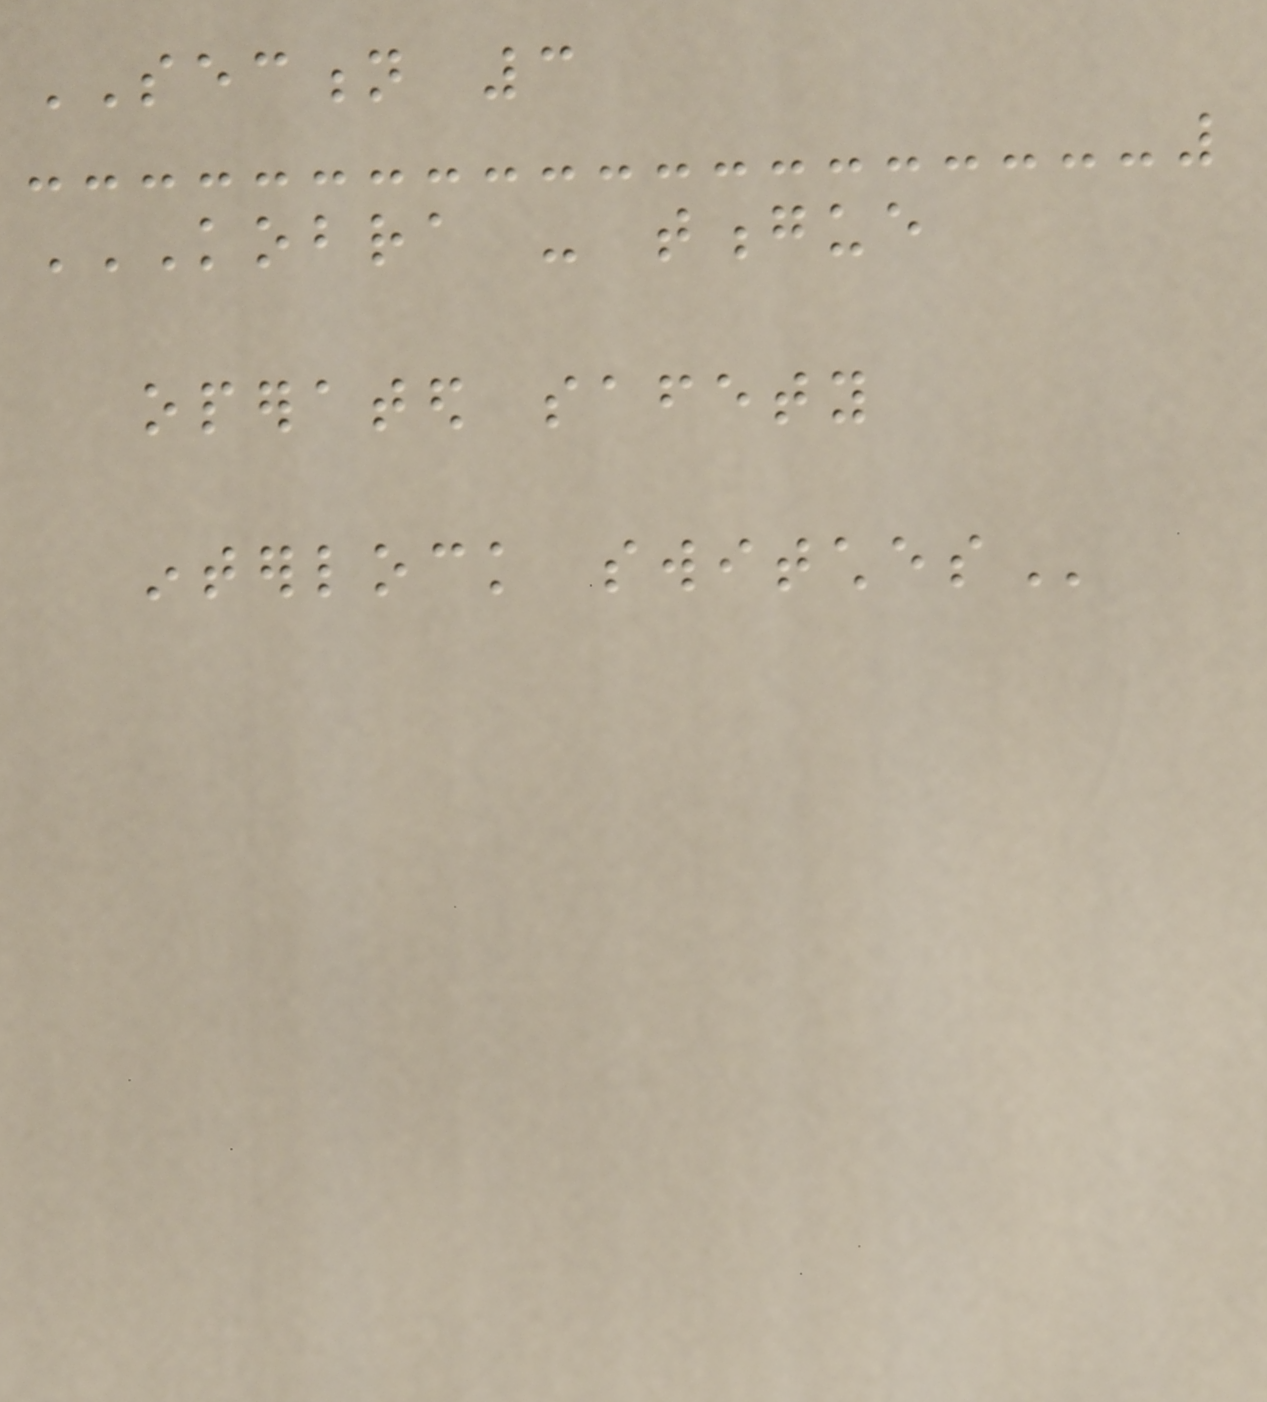SECTION 3
KOBRA - TONGUE
OPERATED SAFETY
INTERLOCK SWITCHES
